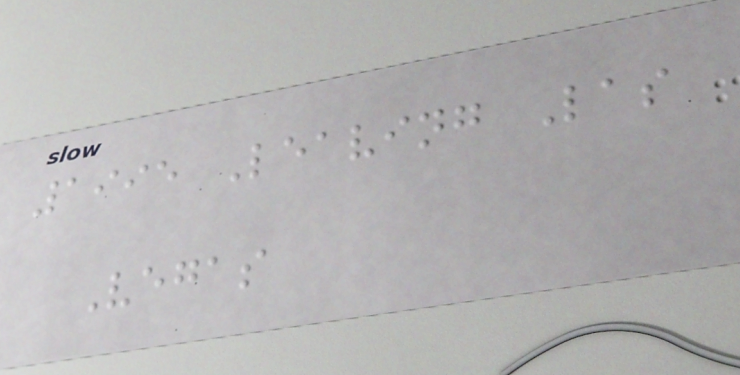1995 Leaving Las
Vegas
